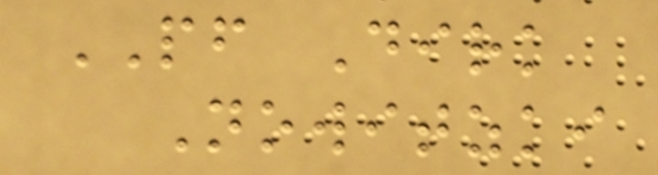PF Dirk
Nowitzki
